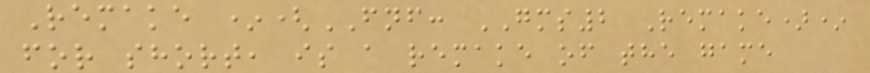Remake *(FNF: GMS2 Remake)*
for short, is a remake of the game
